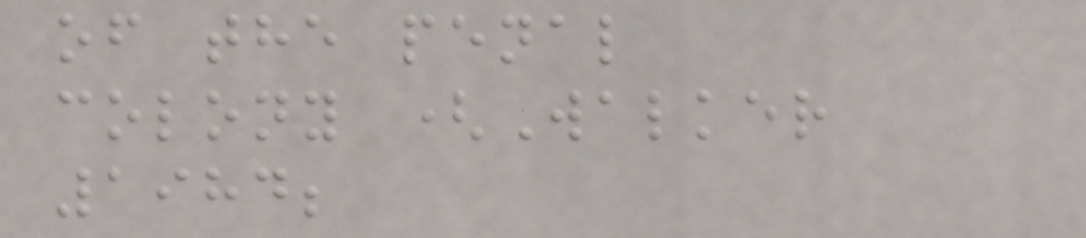of the penal
colony (Walker
1984;
